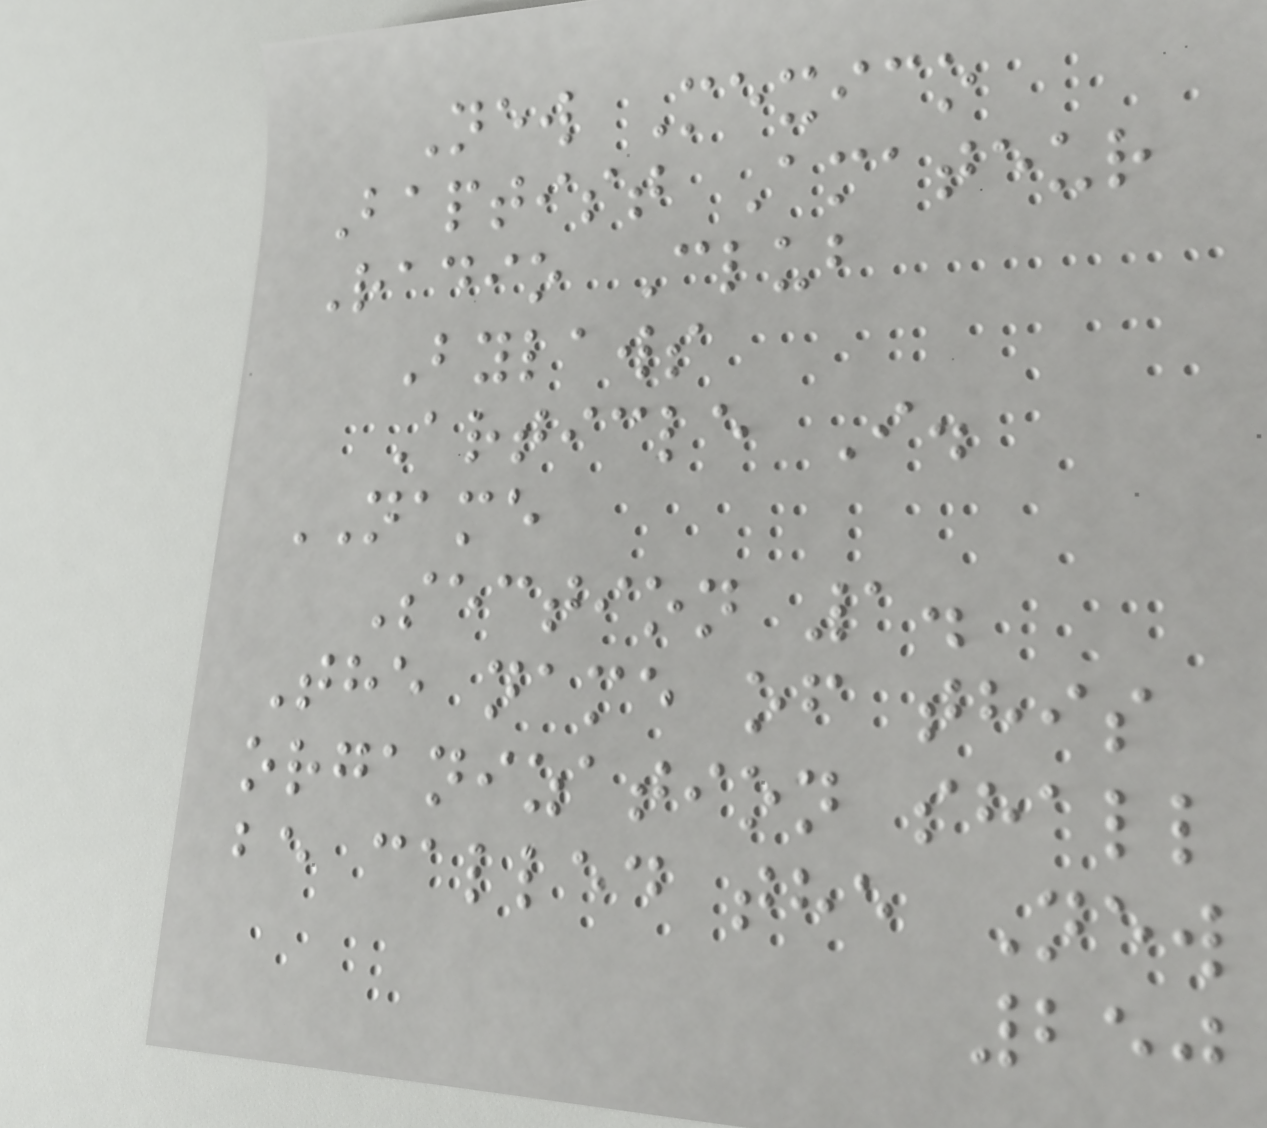New Mexico
Baptist Amateur
Radio Club
Bylaws
Article I.
NAME
Section 1.
The name of this
organization shall
be called the New
250
